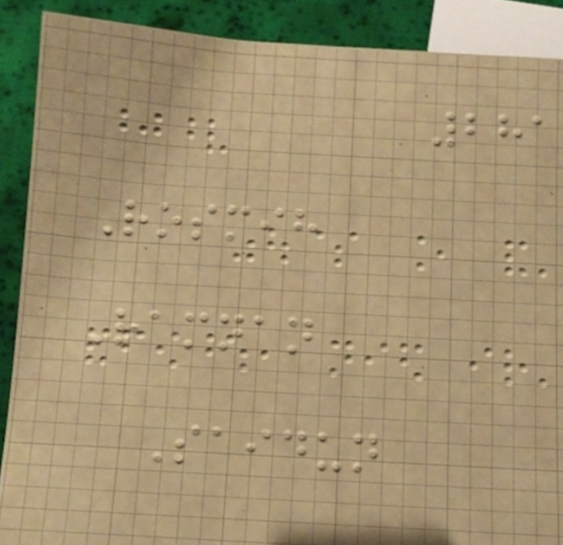281
Rosmih
Ramnan
Saidun
